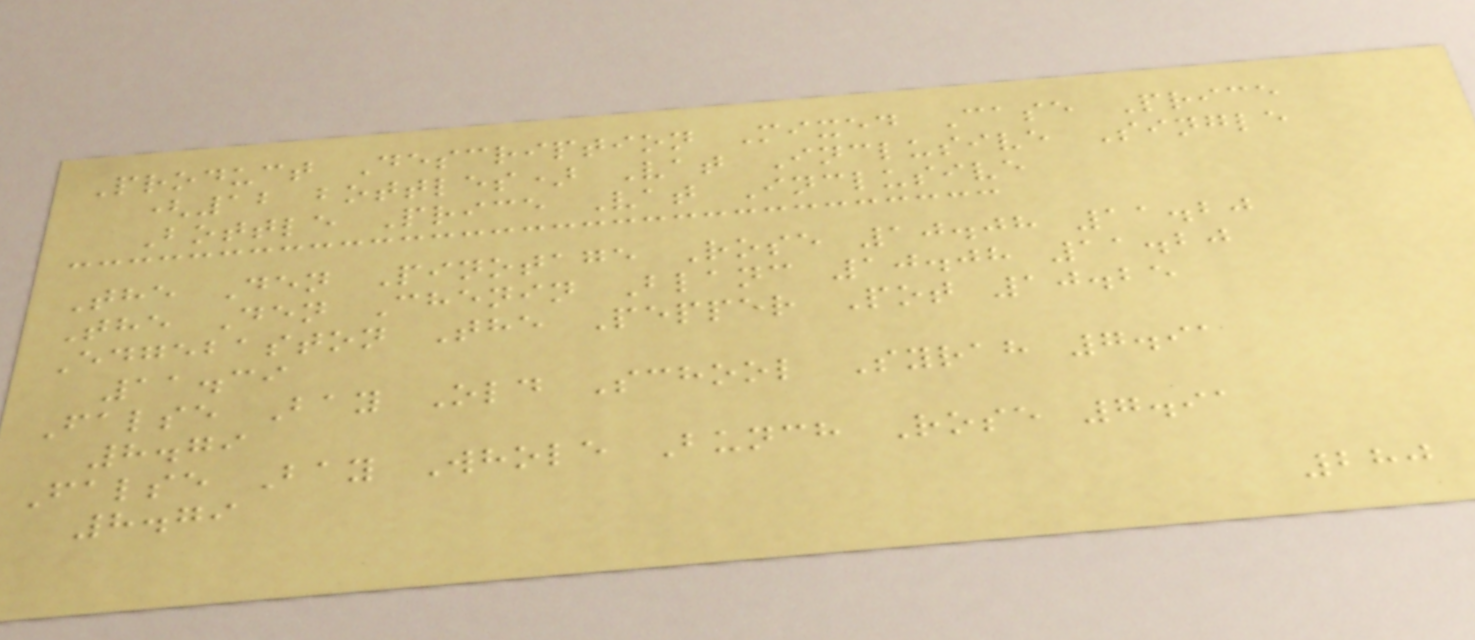Product Description Mixed Case Price
(12 bottles) Vat Inclusive Single
Bottle Price Vat Inclusive
The Den Pinotage Rose 10.08 11.20
The Den Chenin Blanc 10.08 11.20
Edgebaston The Pepper Pot 10.25
11.39
False Bay Old School Syrah 7.91
8.79
False Bay Whole Bunch Rose 7.91
8.79
280
